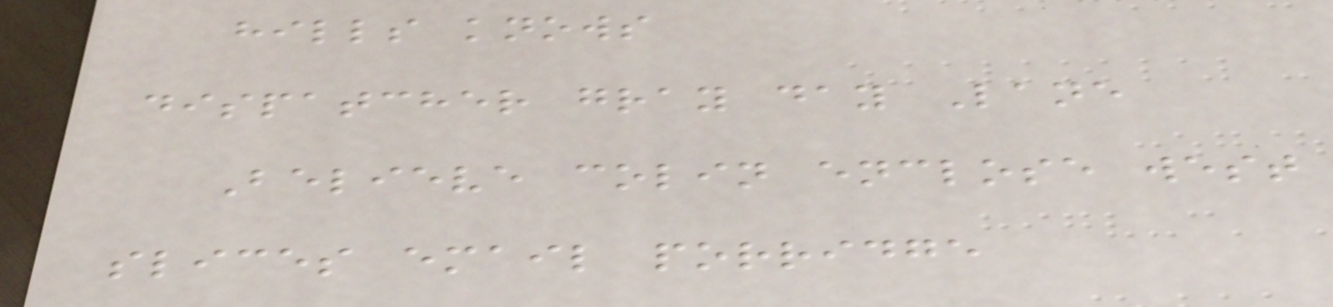hills knows
dispatcher gray day Lane
Believe colin enclose west
slices email porridge
